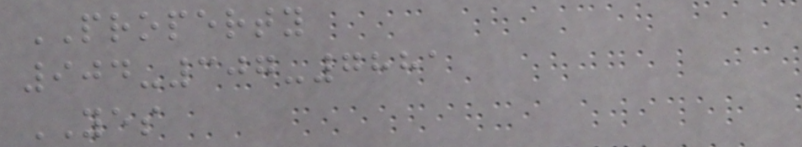PROPERTY
904-307-7881
YES
